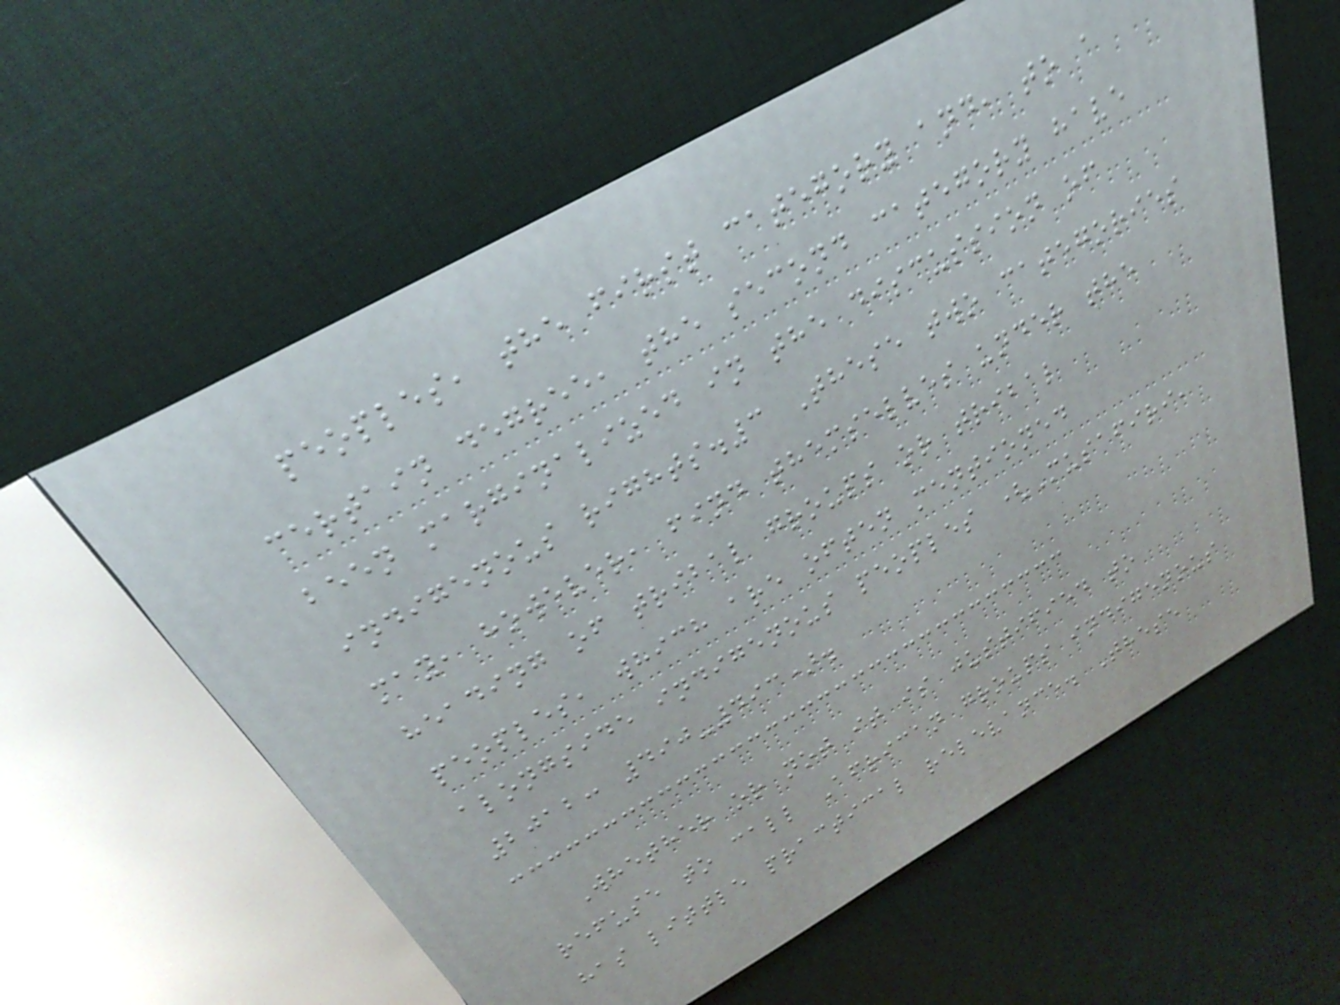peoples, the first category and, to a
certain degree, the second category have
been marginalized in the discussion of
indigenous rights.3 These two categories
may, however, find themselves under the
heading of tribal groups or tribal
peoples, which are often mentioned
alongside indigenous peoples (Musafiri,
2012: 490-493).
Whether or not it is justified to
refuse to call African groups indigenous
has little practical relevance. These
